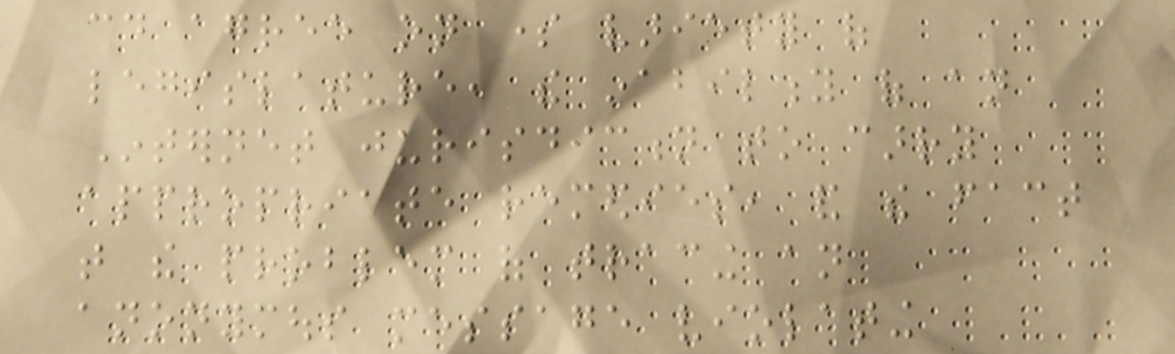could agree on some variety of
legislature, the inability of an
Internet jurisdiction to carry
appropriate remedies, and the fact
that the problem of tracing an
anonymous message violating
